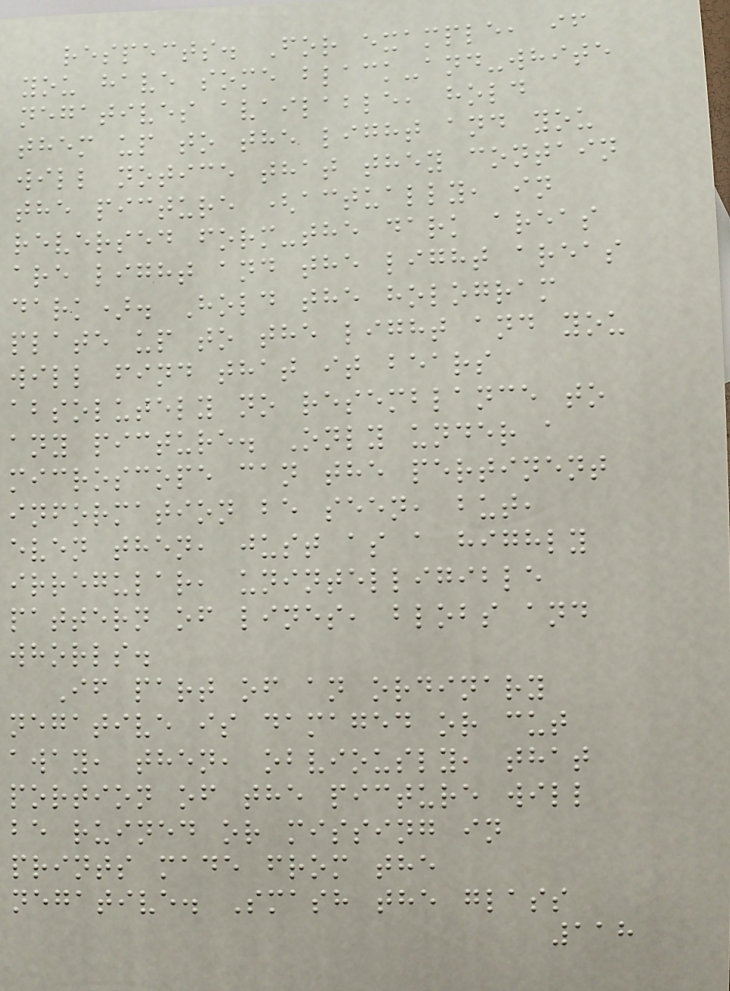respects. For example, if
you have some black-and-white
negatives available, hold
them up to the light and you
will notice that they contain
the picture (actually, in
reversed form-the dark areas
are light and the light areas
dark). Hold the hologram
plate up to the light and you
will find that it bears
absolutely no resemblance to
any picture. Only under a
microscope can the pertinent
information be seen, but,
even then, just as a highly
irregular, unintelligible
pattern of lines, blobs and
whorls.
If part of an ordinary
negative is damaged or cut
away, then, obviously, that
portion of the picture will
be ruined or missing in
prints made from the
negative. Smash the glass
118
